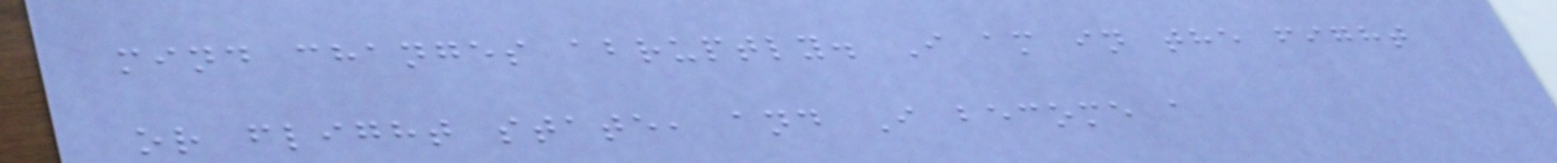mind changes abruptly. I am in the fight
or flight state, and I become a
